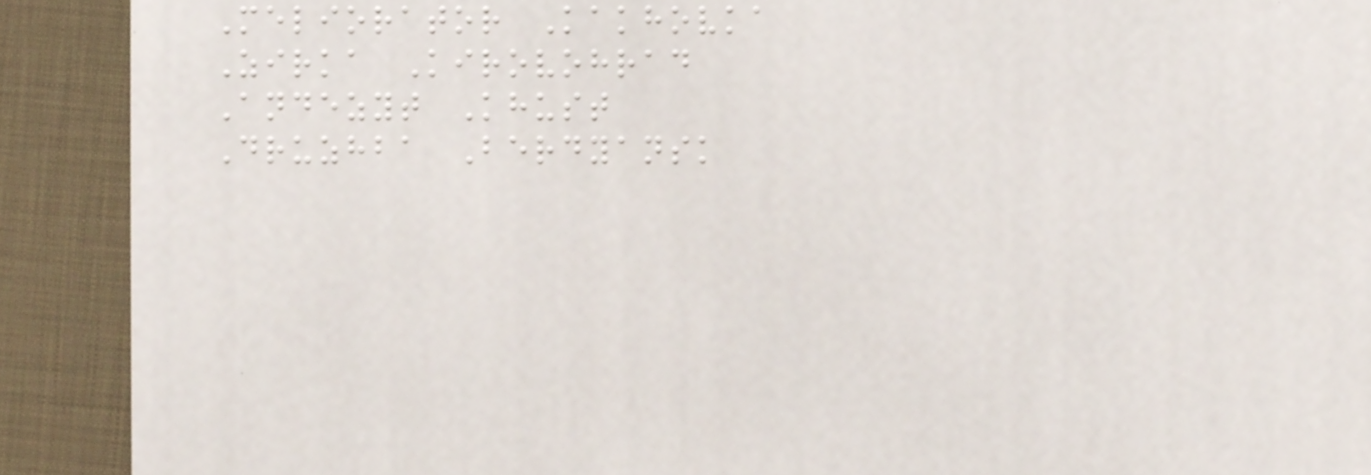Meliorator Kakhovka
Zirka Kirovohrad
Andezyt Khust
Druzhba Berdyansk
